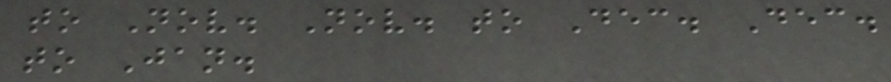to Nov. Nov. to Dec. Dec.
to Jan.
